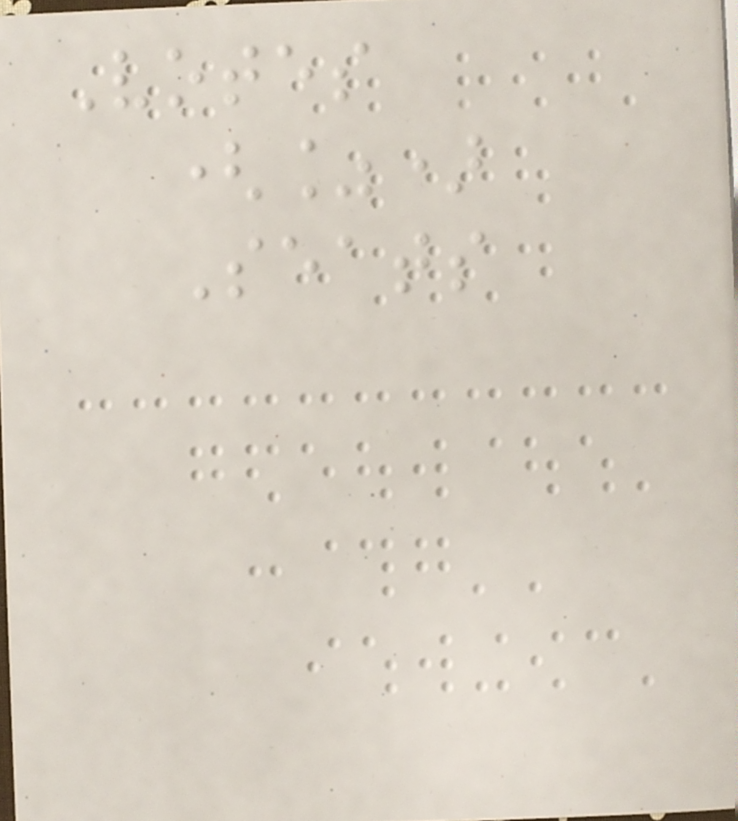Votes
(%)
Seats
